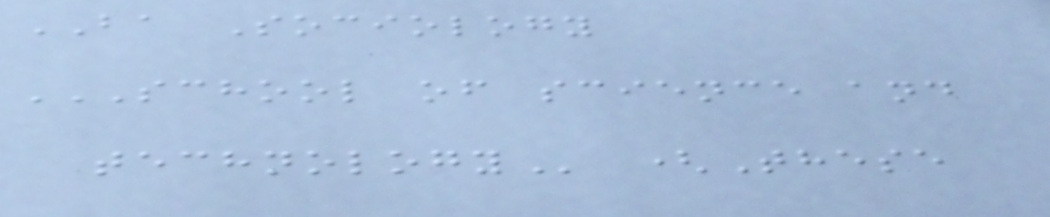BA Sociology
SCHOOL OF SCIENCE AND
TECHNOLOGY (These
